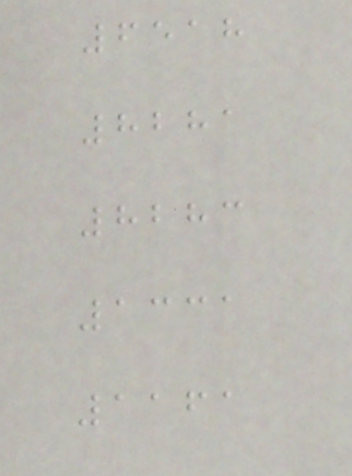6518
8281
8283
1331
1161
